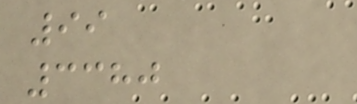99
3380
